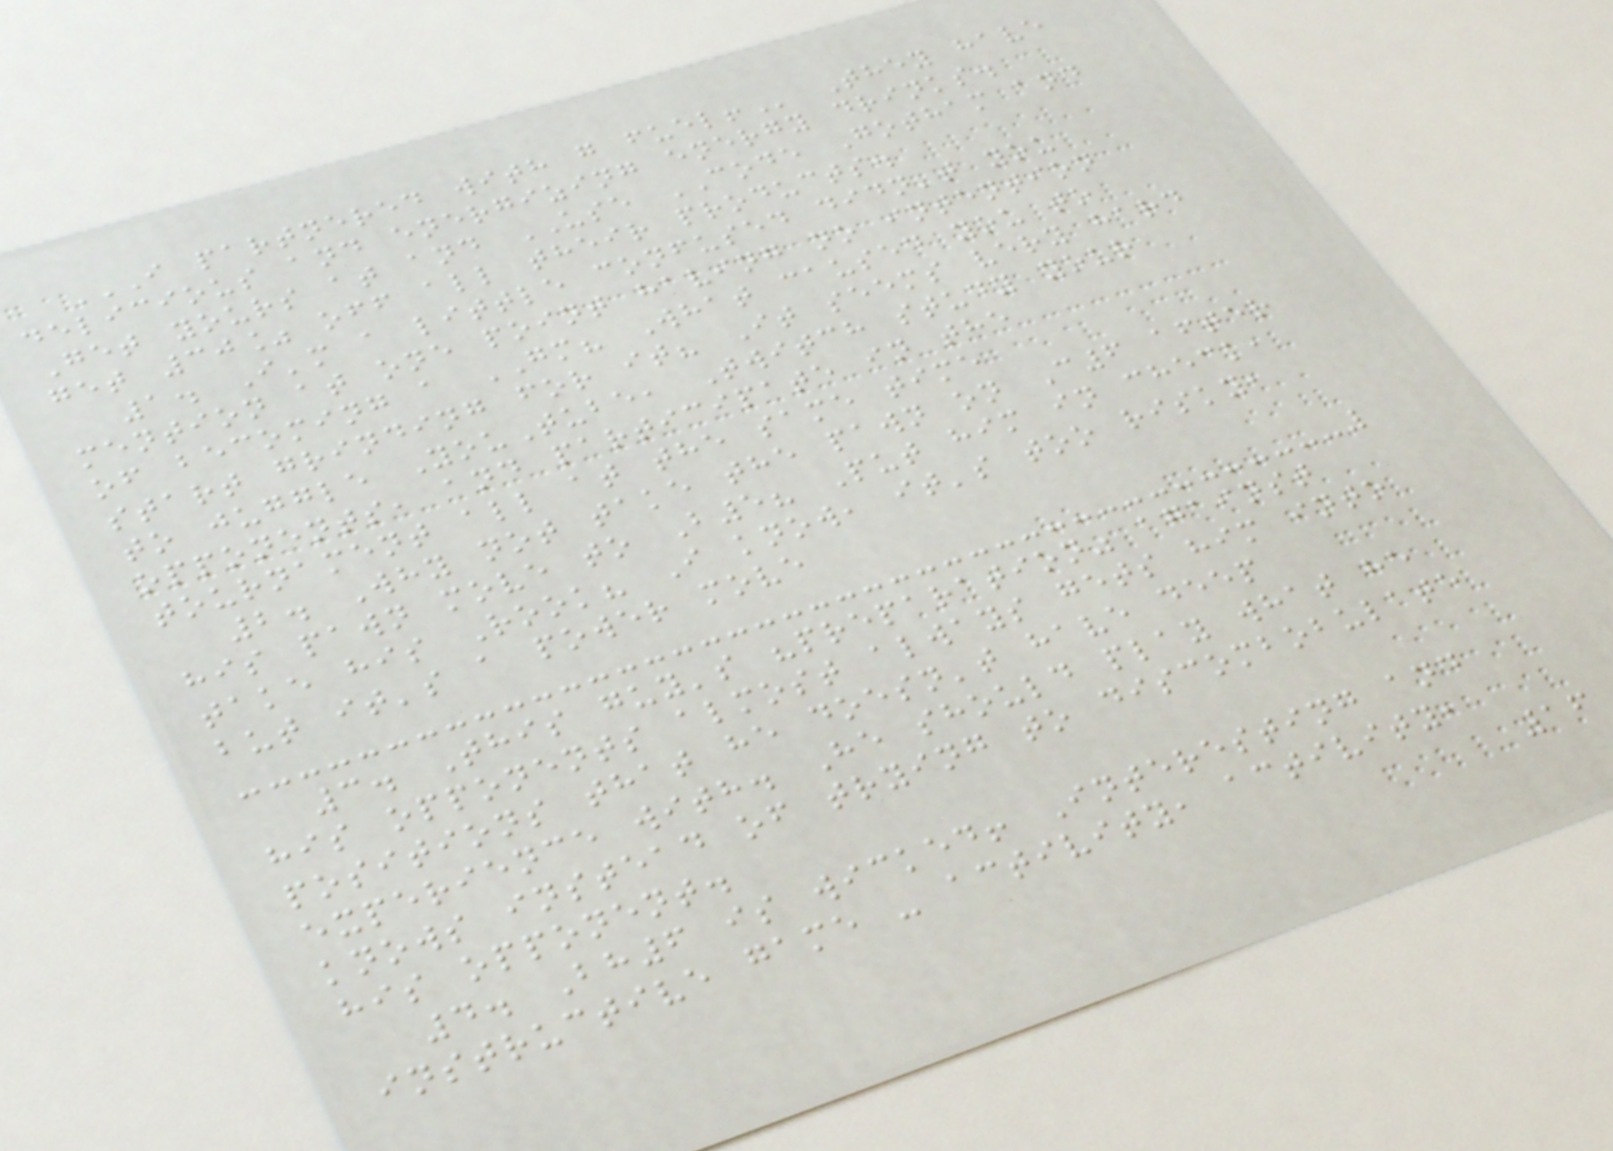I PARTNERED WITH G FUEL! They have
delicious and energizing energy drinks.
Get yours at and USE CODE Gotham and
get 30% off all their products.
1. I'm a little confused didn't you
mention at one point having no intention
of becoming a GM? What caused you to
start grinding for it? It seems very hard
to juggle YouTube, Twitch study your
opponents, and participate in the
tournament all at the same time
2. Why not take the pawn on C6 after
his pawn move to B5? Put him in check,
take his Rook? I know, it's too risky,
but it's a power move
3. This guy's "preparation" against
his opponents almost always gets him into
positions that he doesn't have deep
experience with. He should play what he
knows instead of trying to discombobulate
his opponent.
4. Bh6 is wicked! Interesting and
instructive game - activity, activity,
16
